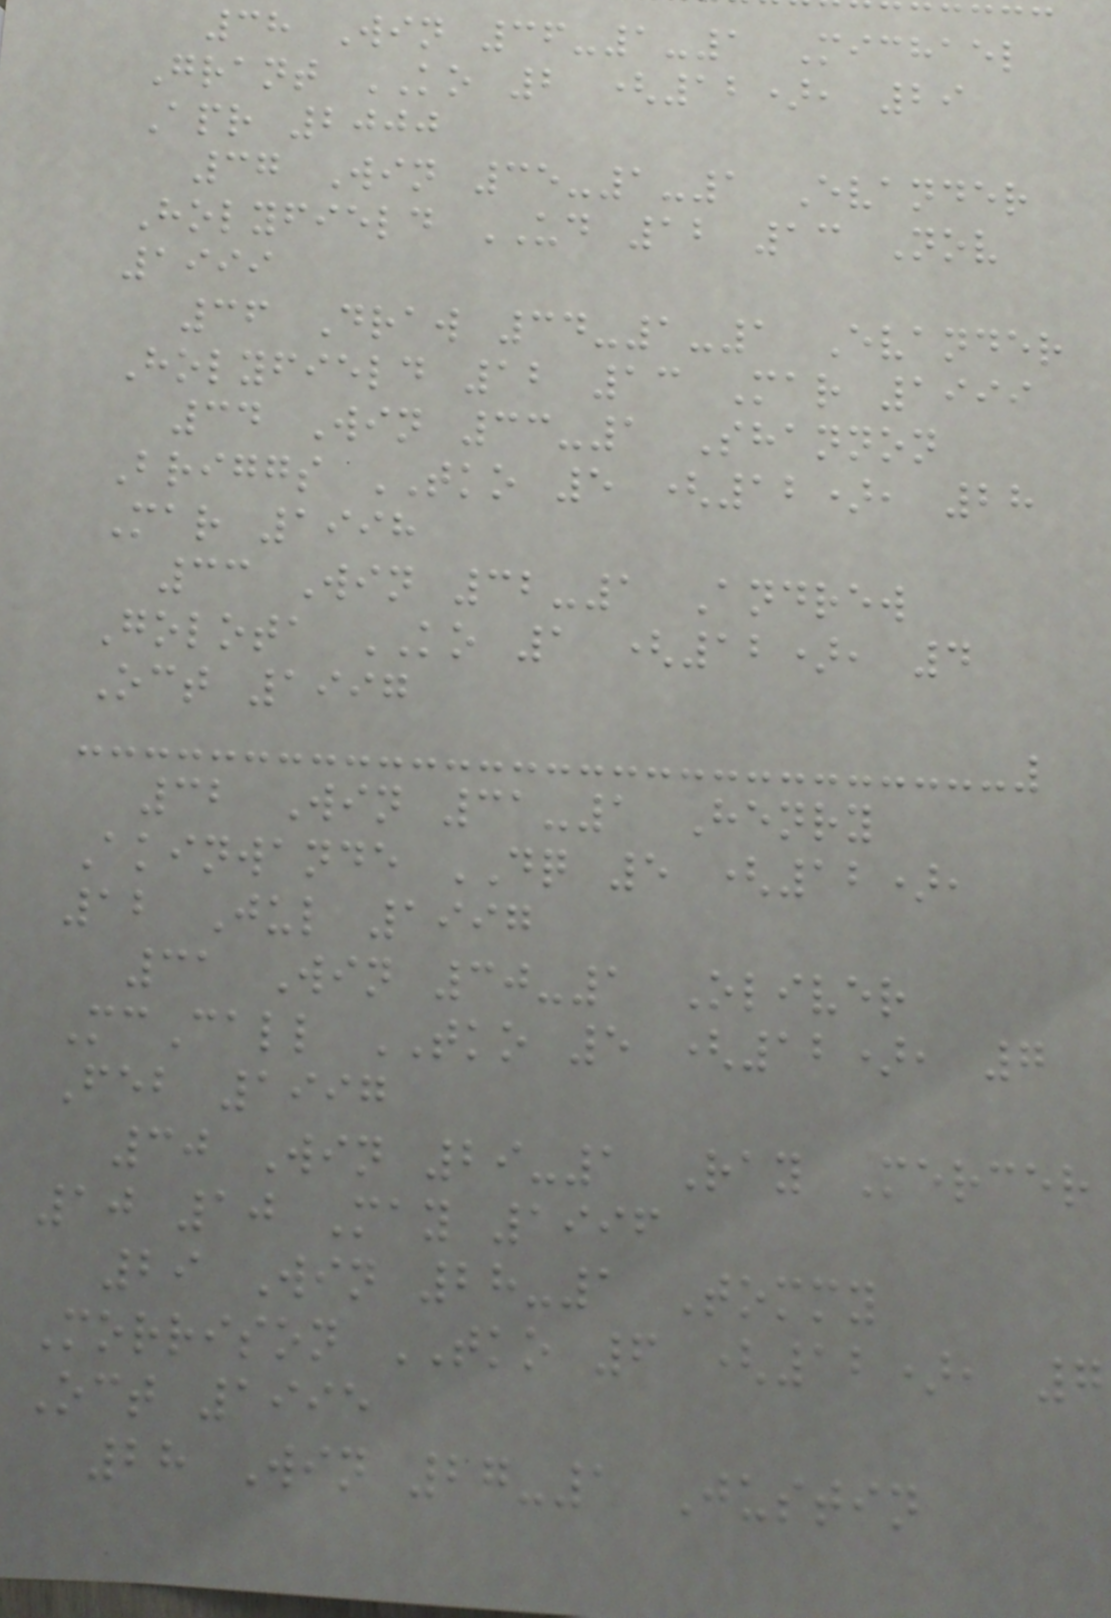38 Win 36-1-1 Michael
Grant KO 2 (12), 29
Apr 2000
37 Win 35-1-1 Evander
Holyfield UD 12 13 Nov
1999
36 Draw 34-1-1 Evander
Holyfield 12 13 Mar 1999
34 Win 33-1 Shannon
Briggs TKO 5 (12), 28
Mar 1998
33 Win 32-1 Andrew
Golota KO 1 (12), 4
Oct 1997
32 Win 31-1 Henry
Akinwande DQ 5 (12),
12 Jul 1997
31 Win 30-1 Oliver
McCall TKO 5 (12), 7
Feb 1997
30 Win 29-1 Ray Mercer
10 10 May 1996
29 Win 28-1 Tommy
Morrison TKO 6 (12), 7
Oct 1995
28 Win 27-1 Justin
